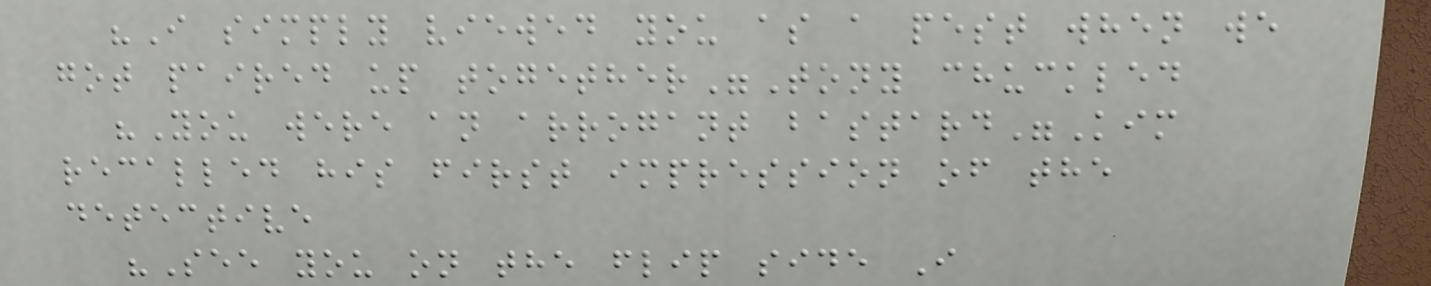"I simply viewed you as a pest when we
got paired up together"Tony chuckled
"You were an arrogant bastard"Kim
recalled his first impression of the
detective
"See you on the flip side I
